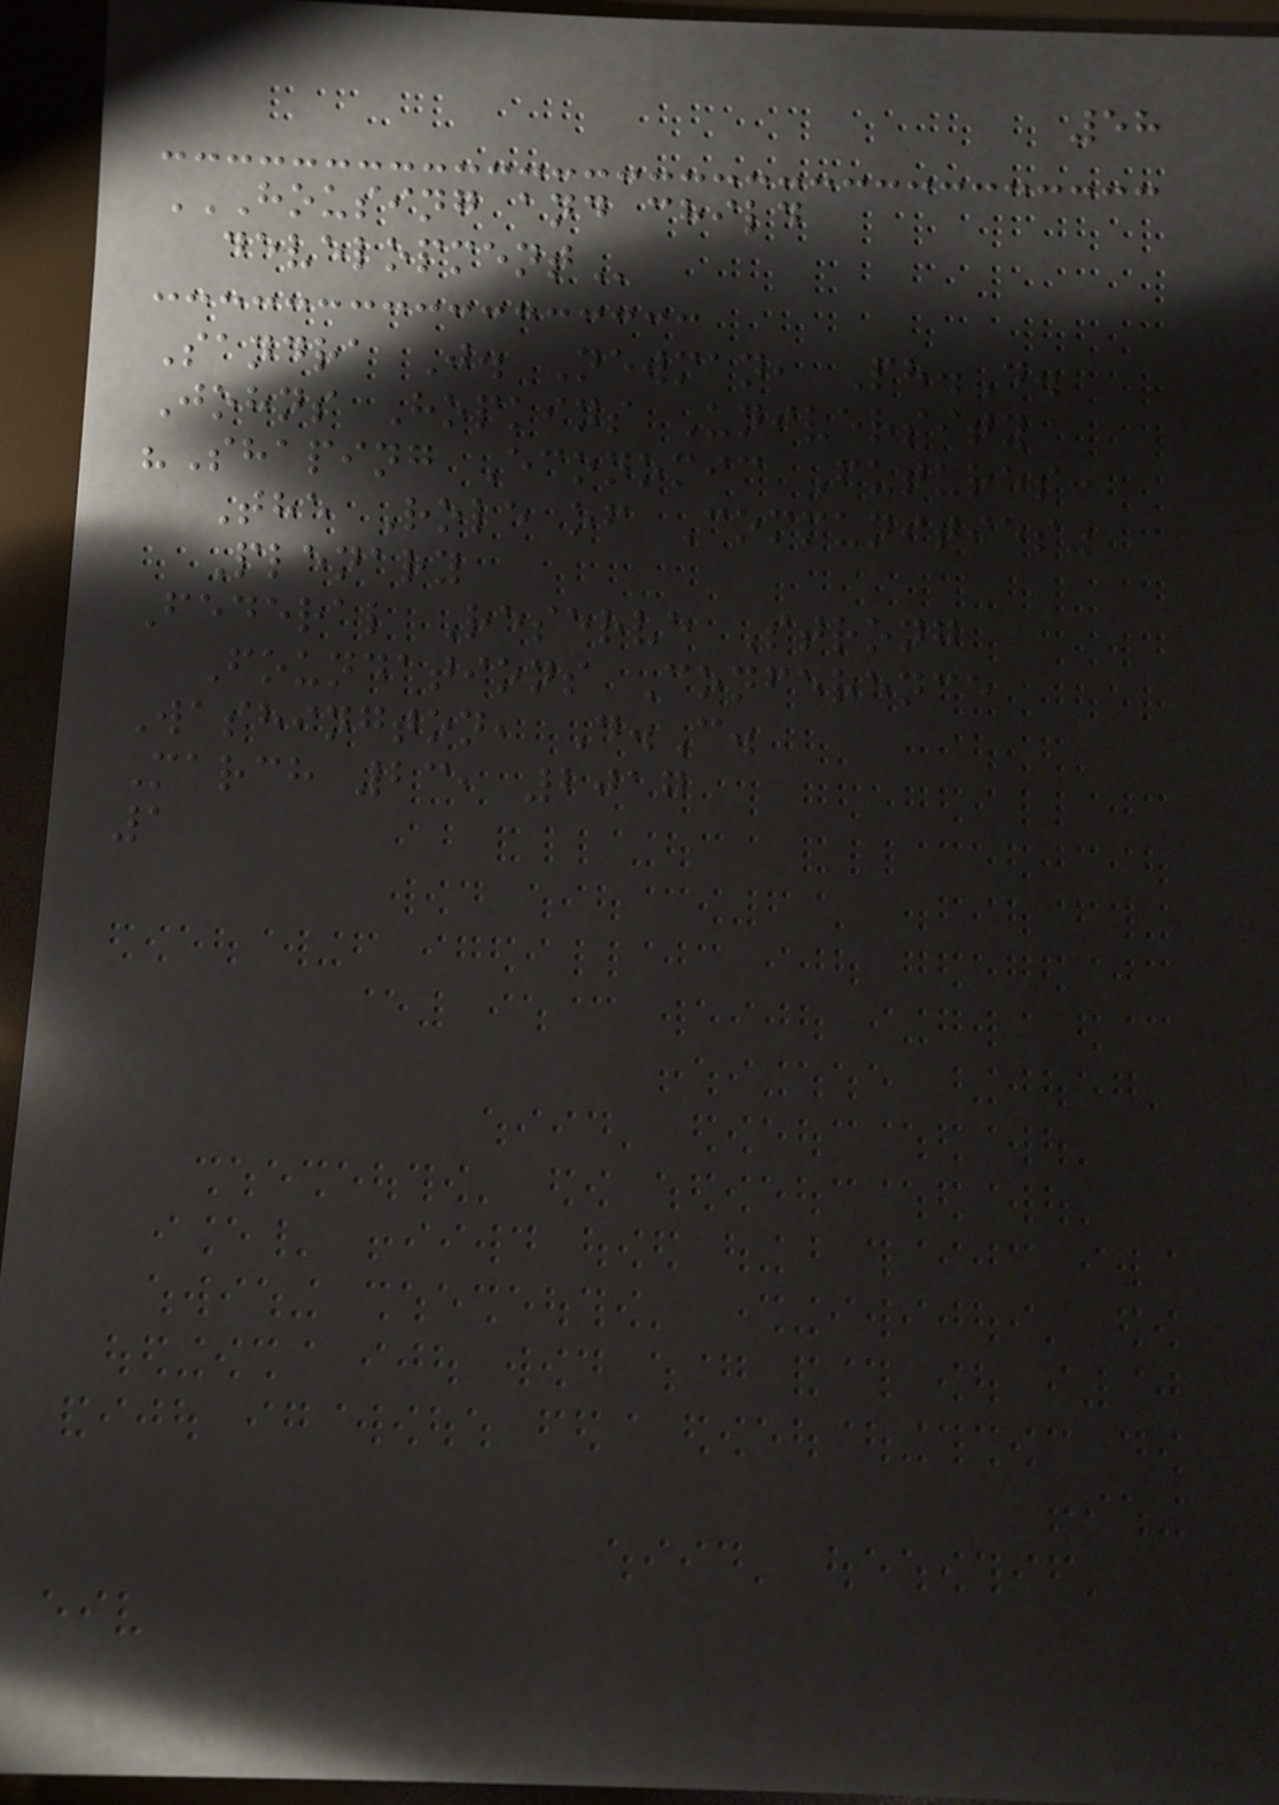58
HOUSING AND CHILD
DEVELOPMENT
Sandra J. Newman, Ph.D.
Johns Hopkins University
"Shaping Economic Futures:
The Role of Communities"
Plenary
Federal Reserve Strong
Foundations Conference
Washington, D.C.
March 23, 2017
1
